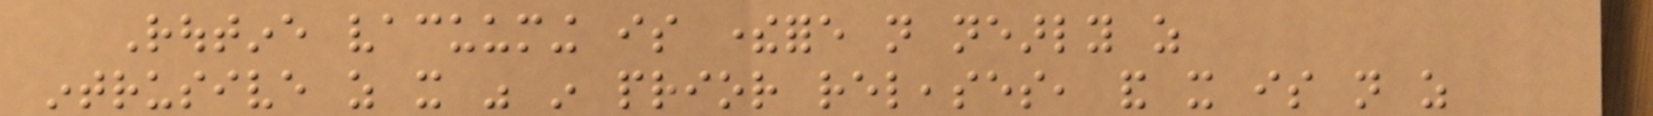Routine vacuuming is therefore not nearly as
intrusive as it was in prior releases, and it is not as
